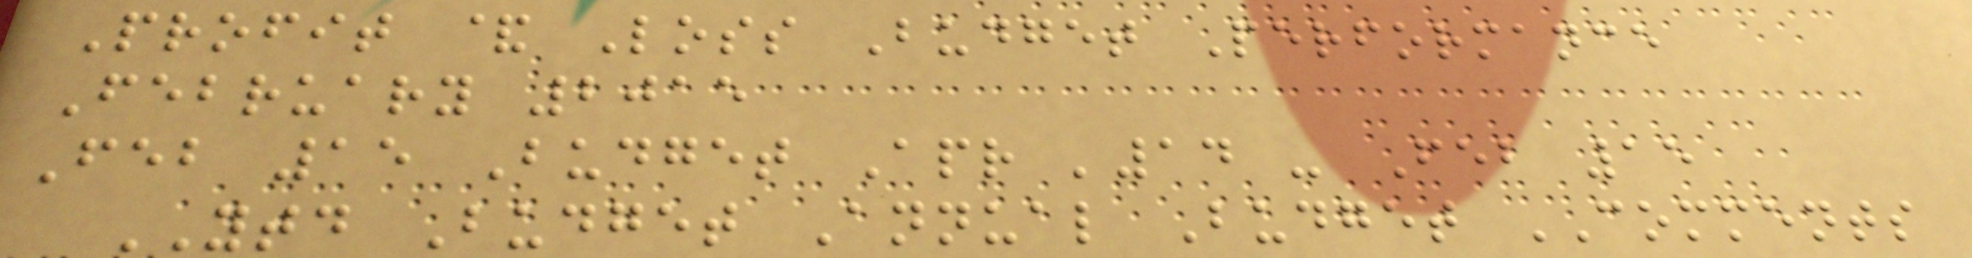Profit & Loss Budget Performance
February 2015
Feb 15 Budget Apr '14 - Feb 15
YTD Budget Annual Budget COMMENTS
